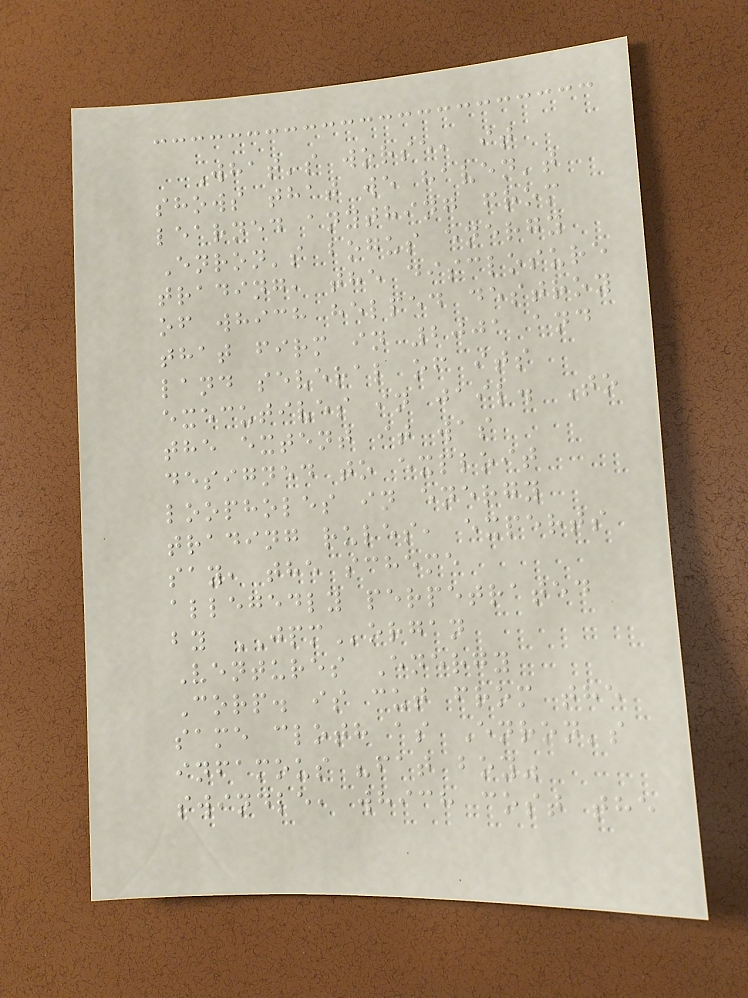What's worse, it
shows that we haven't
learned anything from
Enron's bogus energy
trading, the disclosure
of which helped destroy
that firm in 2001 and
land several of its
executives in jail. To
the extent it was
designed to exploit
loopholes in energy
trading rules, experts
say, the scheme
allegedly perpetrated
by JPMorgan
Ventures Energy
Corp. is cut from the
same cloth as Enron's
infamous "fat boy"
swindle, which cost the
